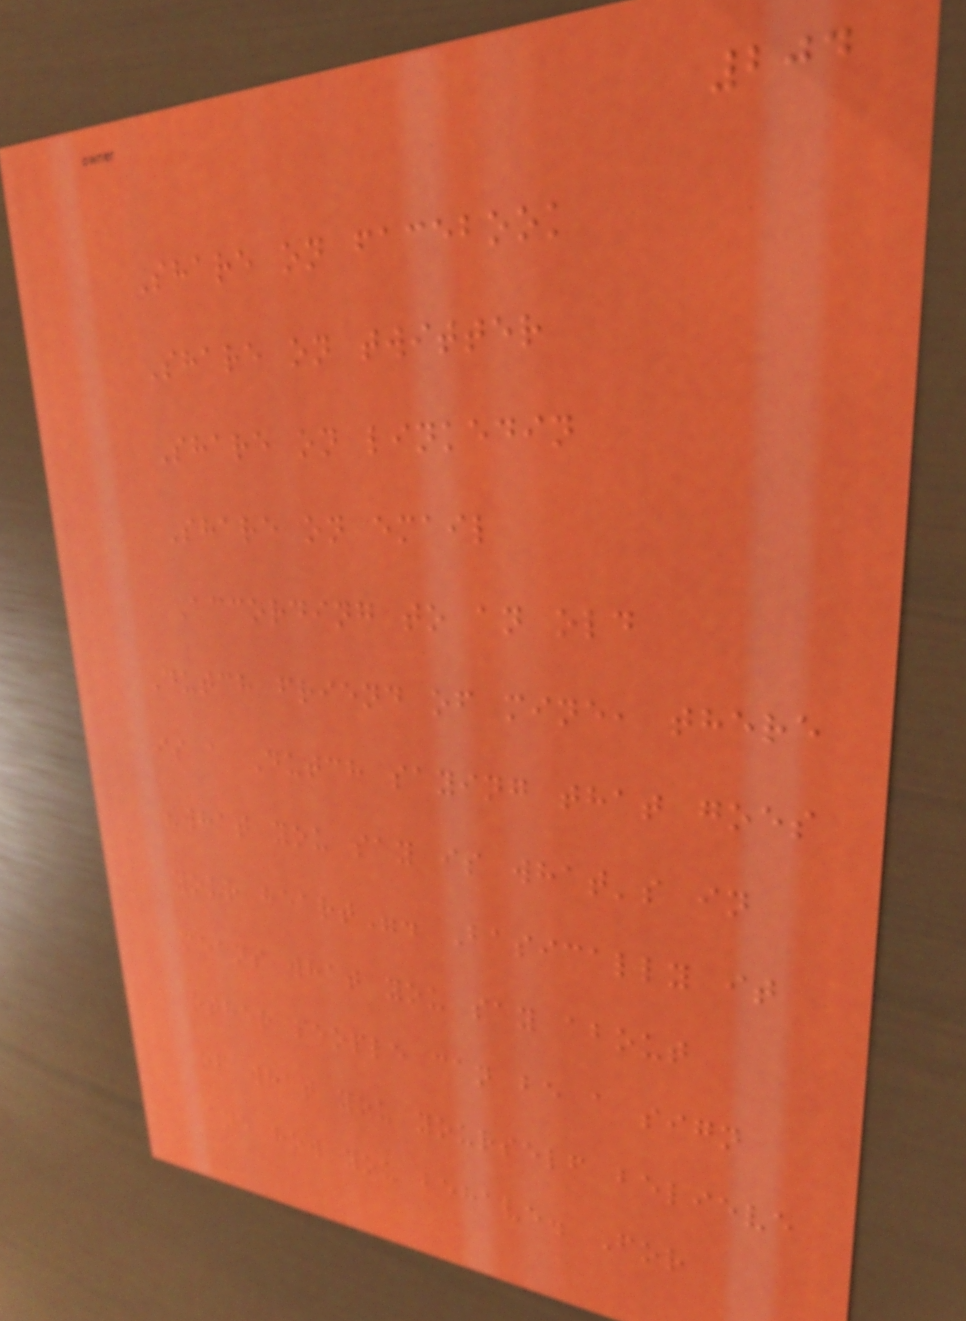204
Share on facebook
Share on twitter
Share on linkedin
Share on email
According to an old
Dutch friend of mine, there
is a Dutch saying that goes
"what you say is what's in
your heart". Basically it
means what you say about
other people can be a sign
of what you yourself believe
and how you behave. For
